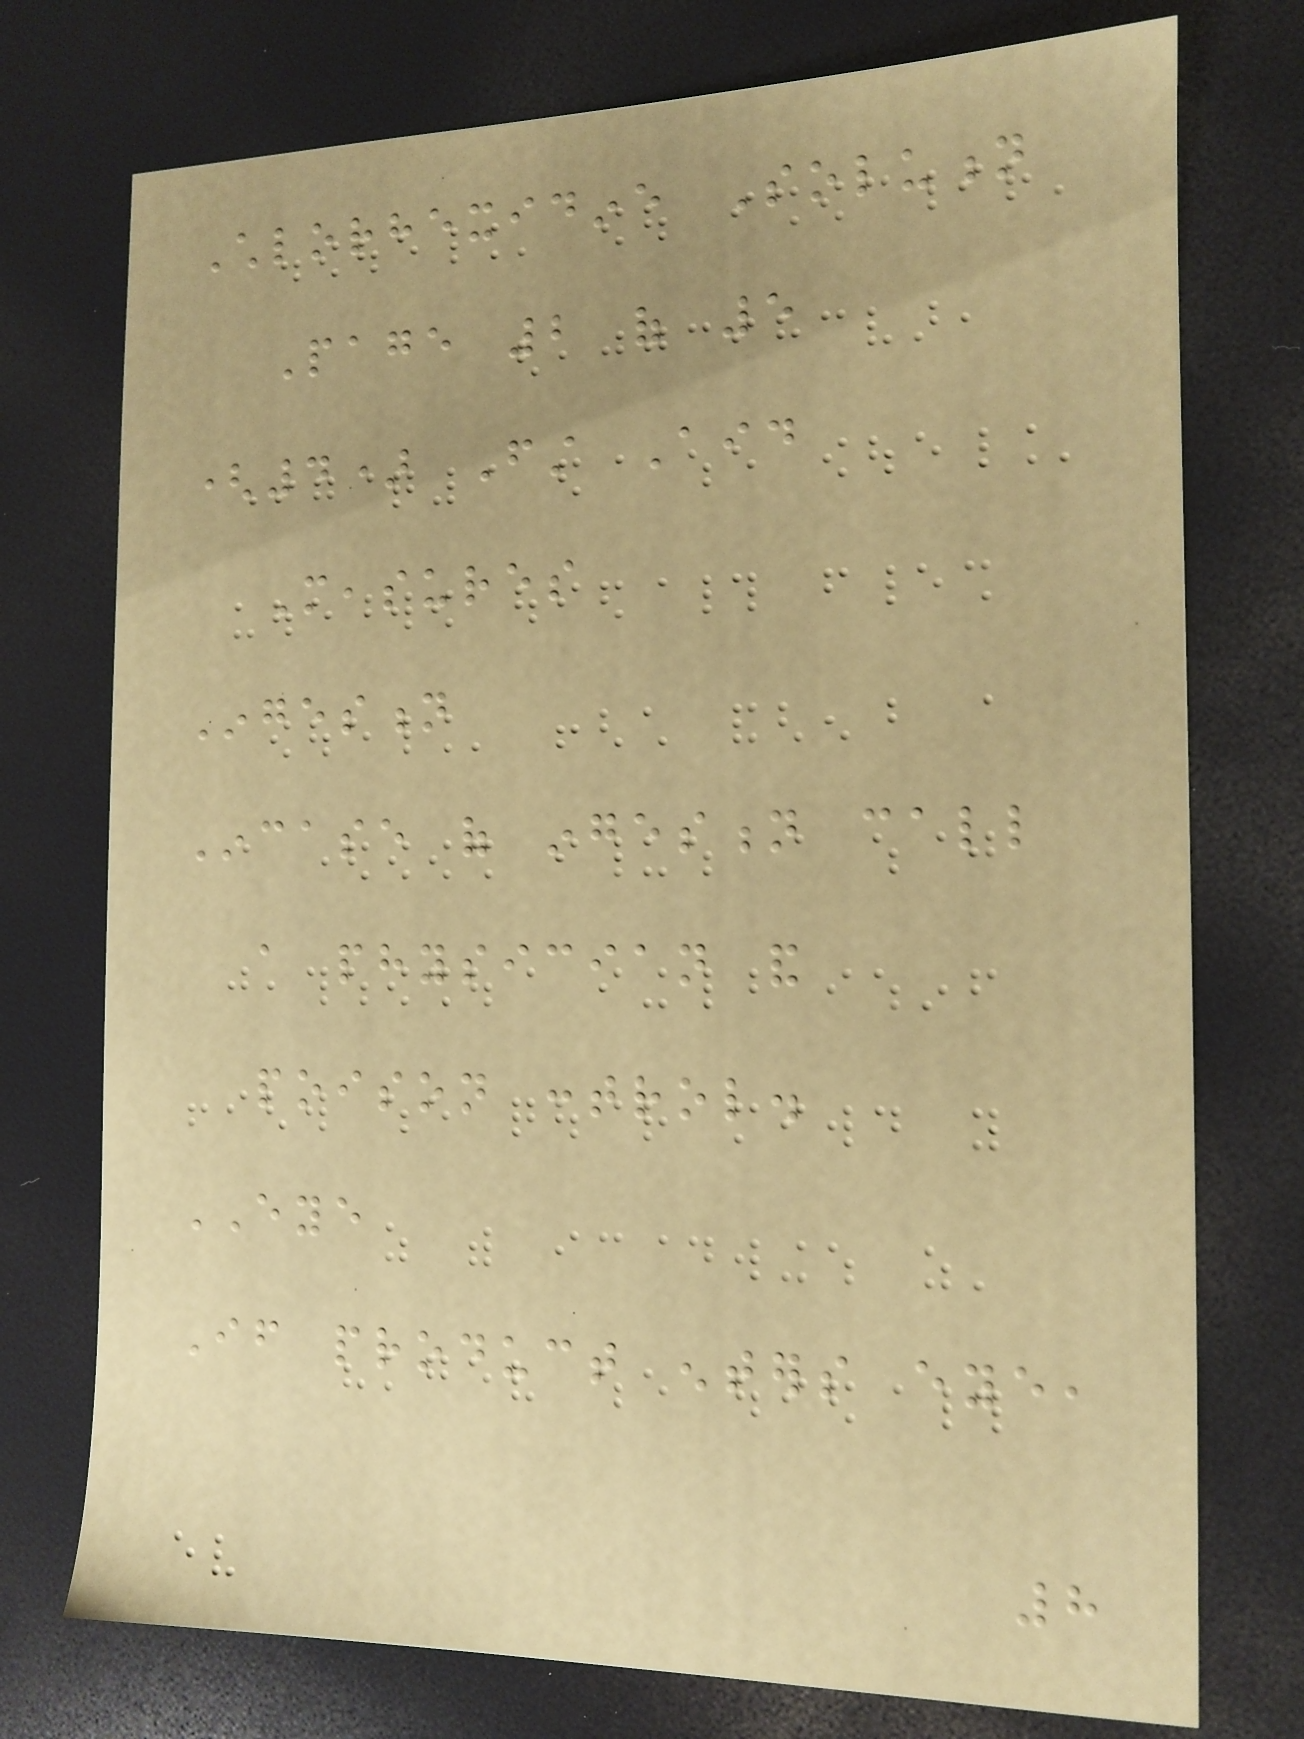Chlorhexidine Solution
Page 2 of 5
(4) First Aid
Measures
Ingestion
Incase of ingestion call
a physician and
poison control.
EYE
If product enters eye,
8
